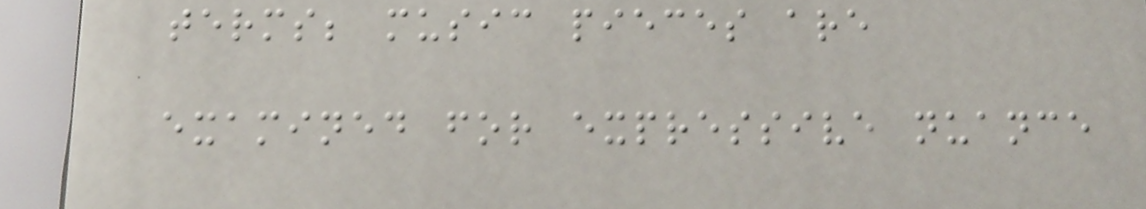terms; music pieces are
examined for expressive nuance
